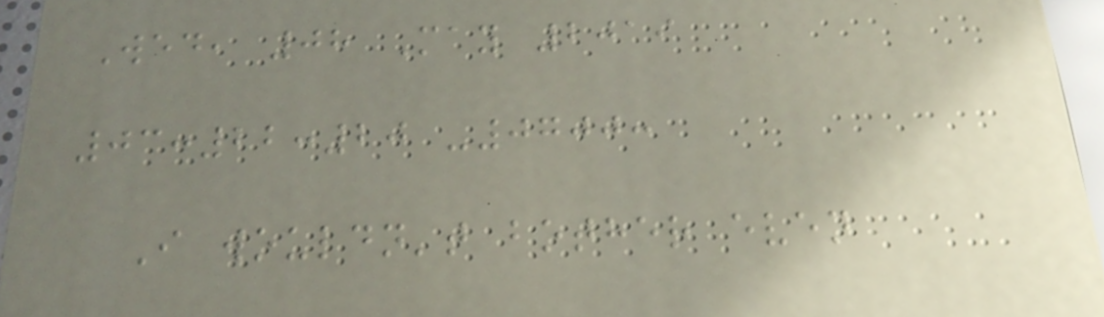Wed, 08 May 2019
03:22:20 -0700:
I wouldn't bother even
